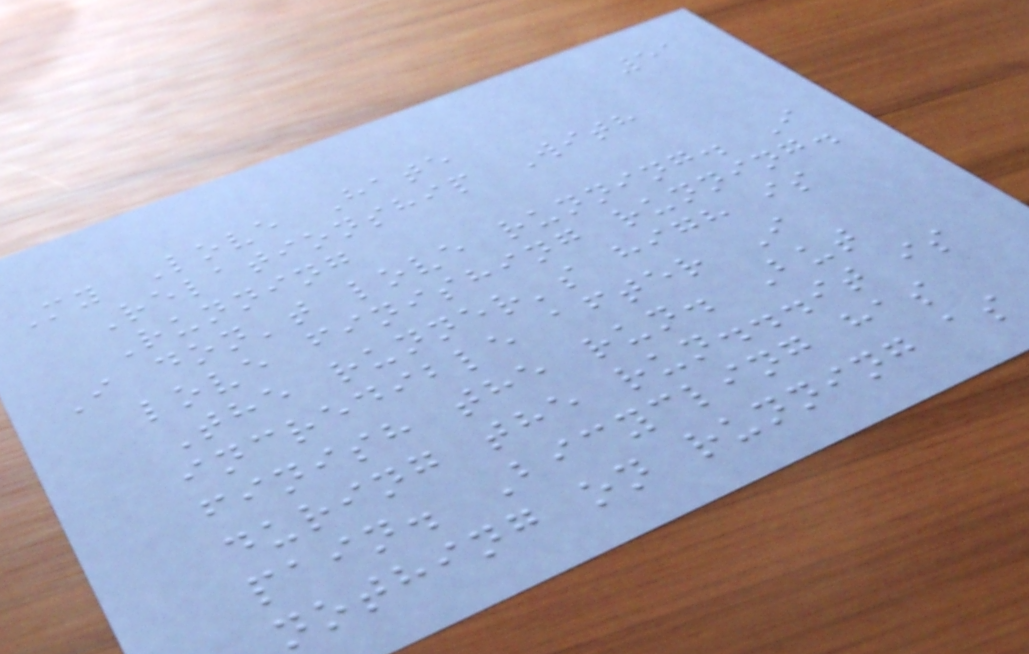51
My Love Hate
Relationship With
Running
I don't love running. I
love finishing running.
The runner's high is
incredible after I
finish the run. But
during the run...it is
pain. Bicycling has
nothing on running as
